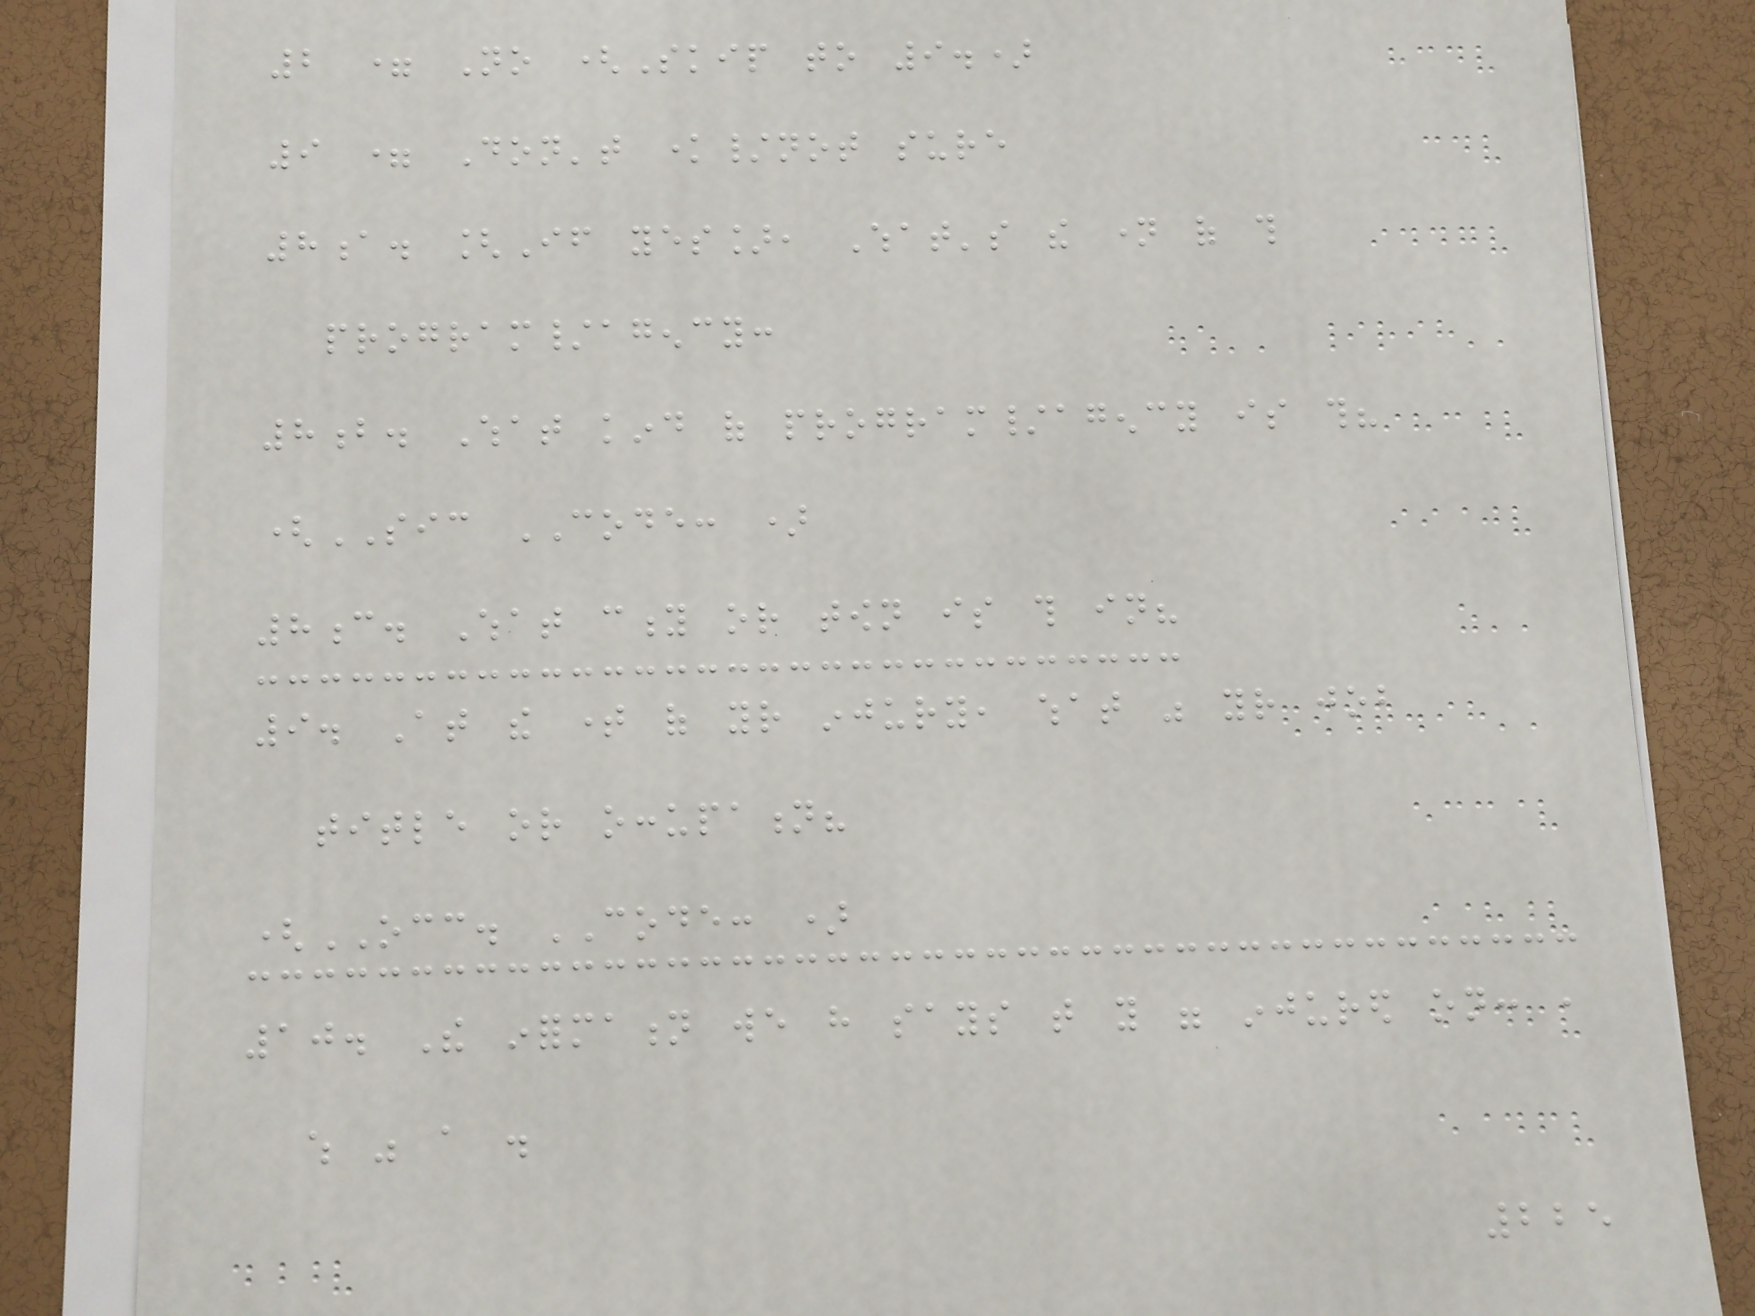2 = No (Skip to 9.)
9 = Don't know/not sure
8a. [If yes], What's the name of this
program/agency:
8b. What kind of program/agency is this?
(SIC CODE: )
8c. What city or town is this in?
9. At the time of your injury, what was your job
title or occupation?
(OCC. CODE: )
10. The information we have says that you were injured on: ,
which was a .
225
